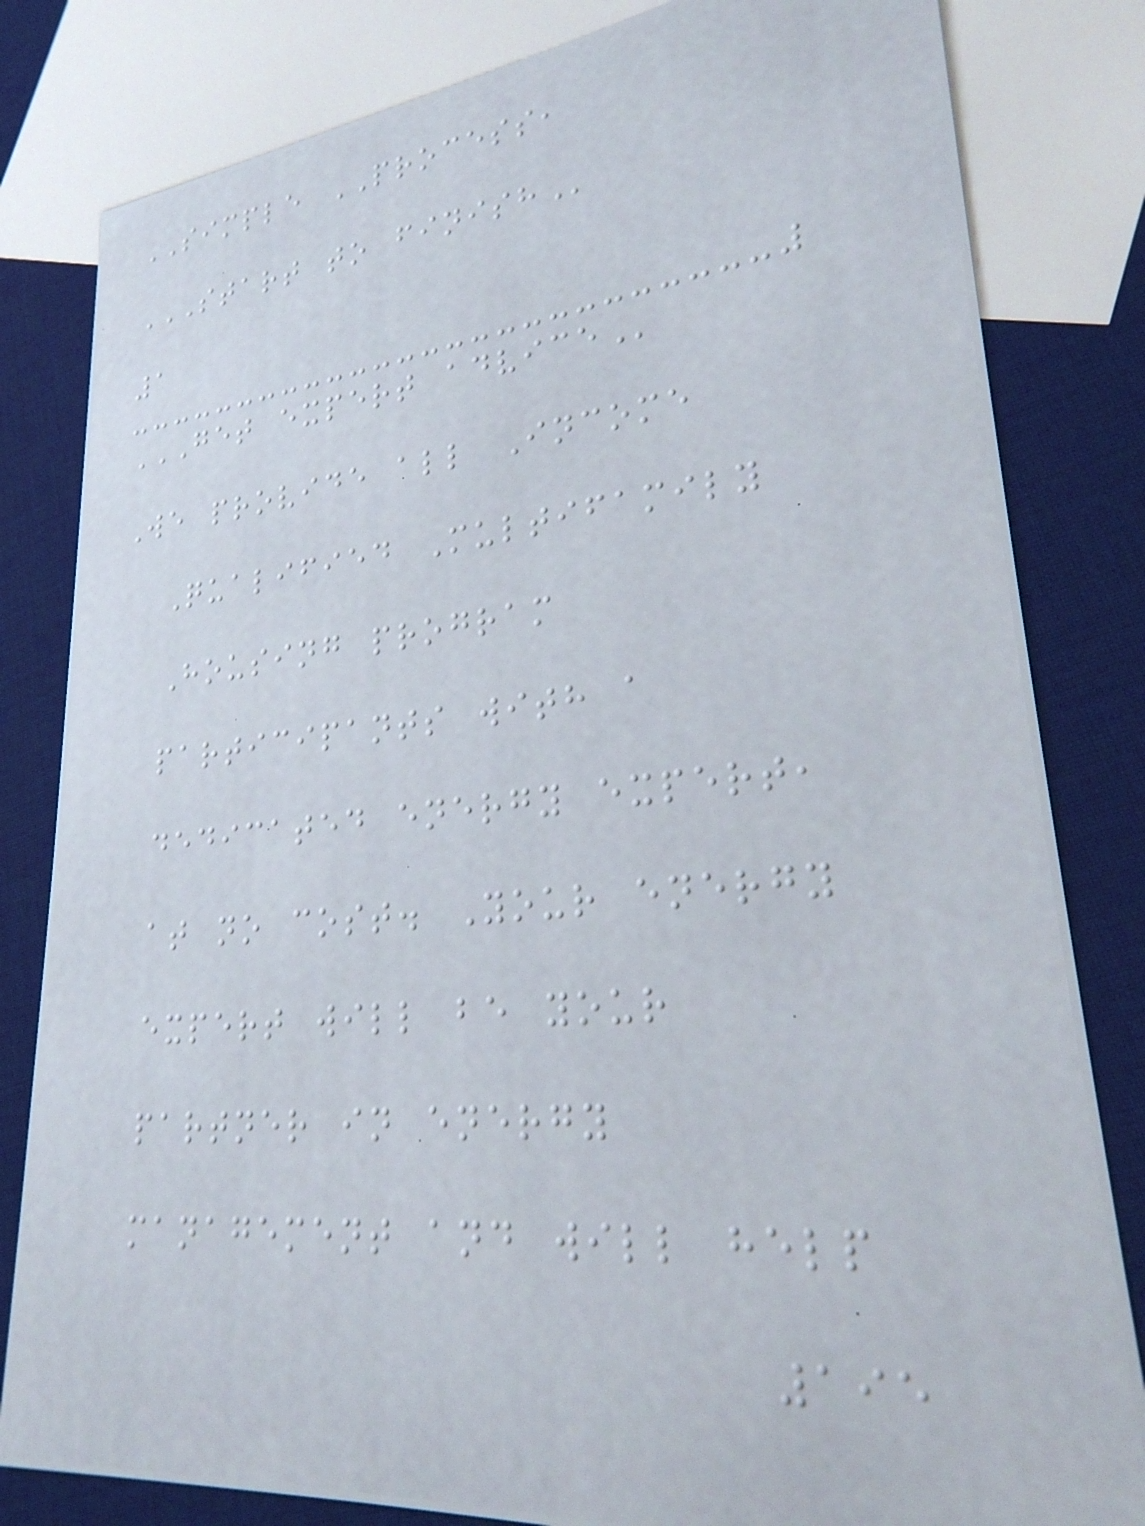SIMPLE PROCESS,
START TO FINISH
1
GET EXPERT ADVICE
We provide all Income
Qualified Multifamily
Housing program
participants with a
dedicated energy expert,
at no cost. Your energy
expert will be your
partner in energy
management and will help
195
